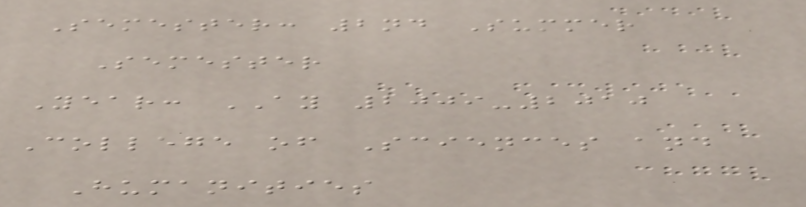Semester: 2nd Summer
Semester
Year: AY 2009-2010
College of Sciences and
Humanities
